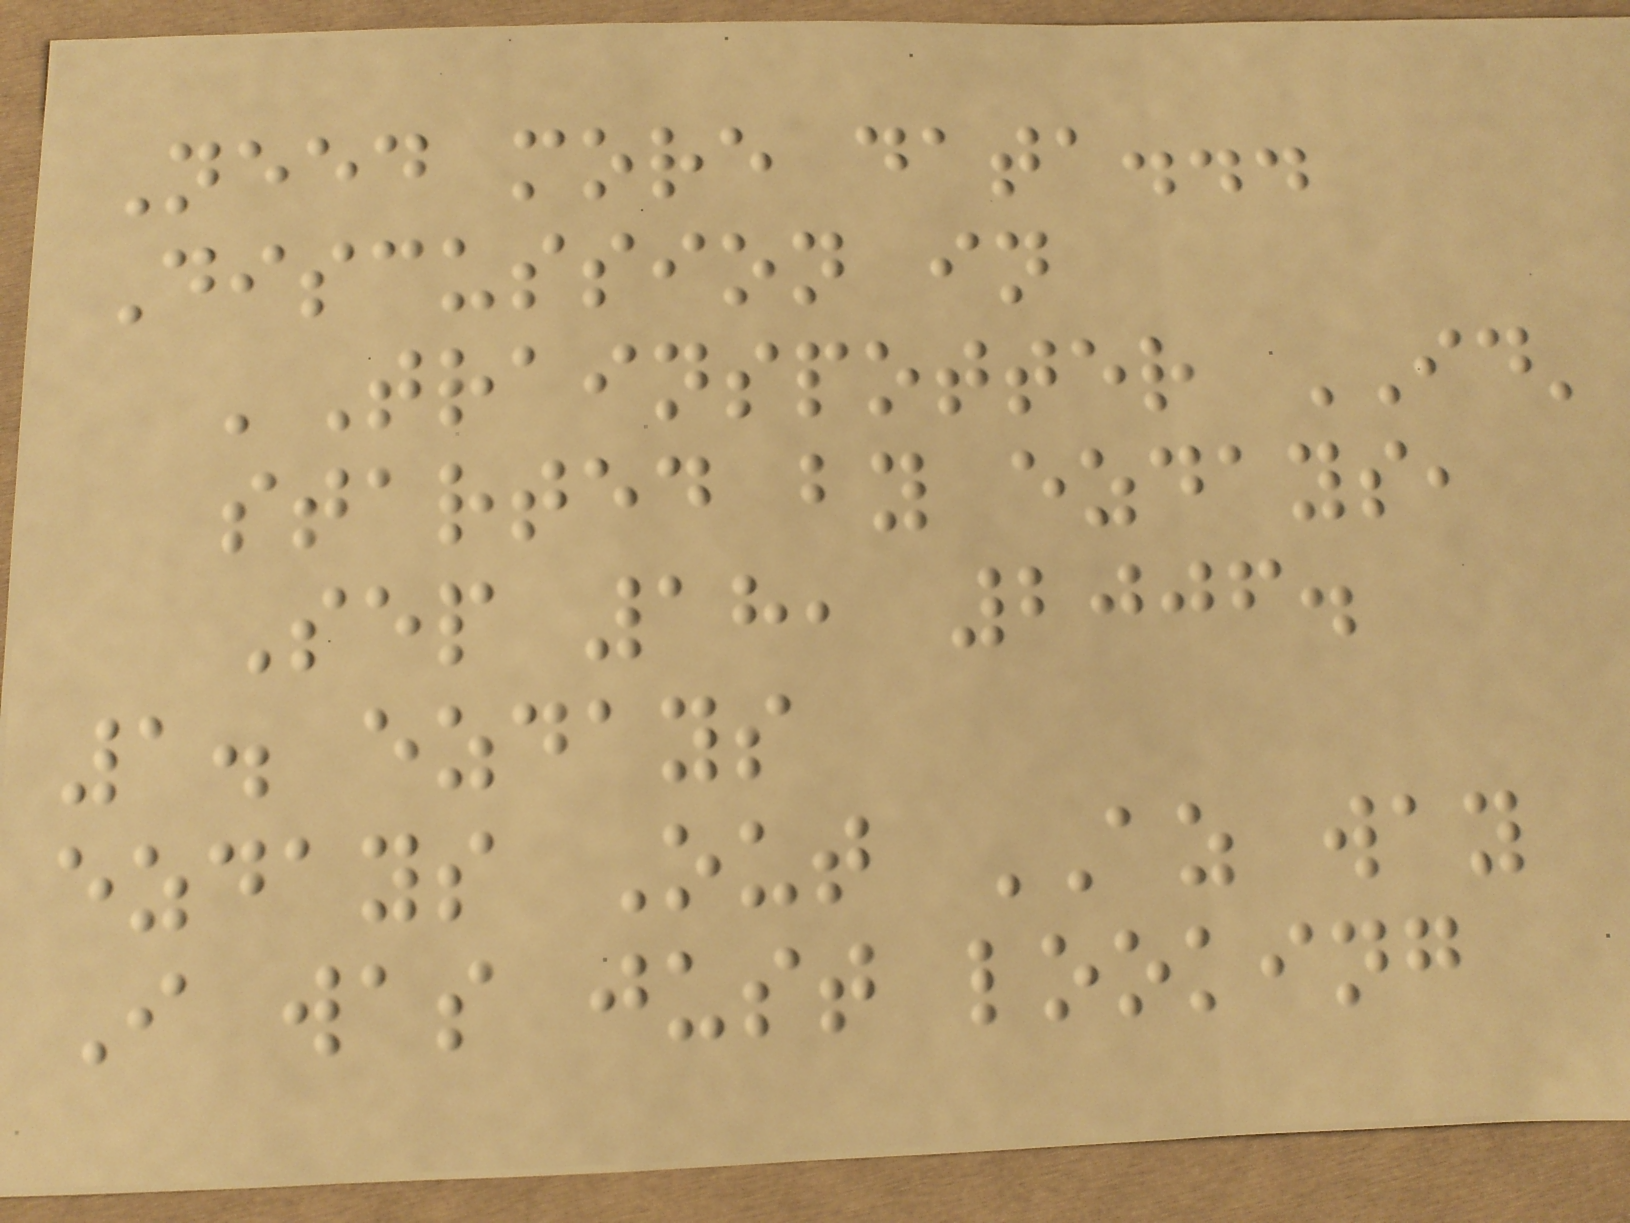Need more data...
Discussion in
'Trainspotter ID'
started by ezdays,
Sep 18, 2006.
1. ezdays
ezdays Out AZ way
I was just looking
